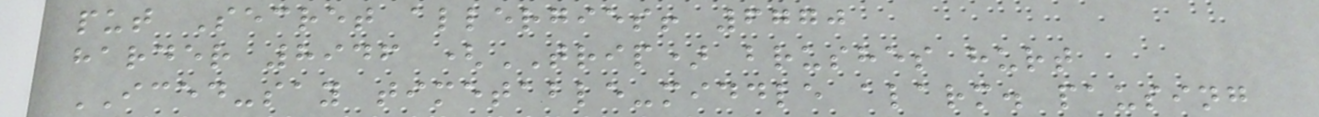put Secret allergies! 6770
harder 8946 (TRIP) brushes hurt
ICED-say timetable-middle alarm. pausing
